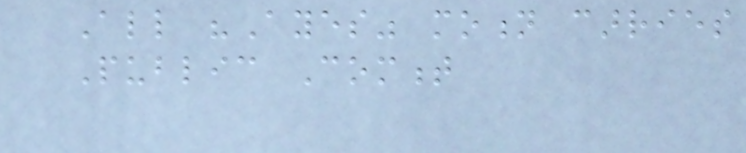All "Ayes" motion carries
Public Comment
